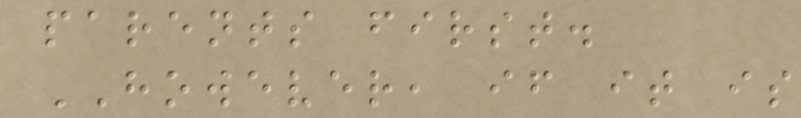parents first.
HOWEVER, if it is
